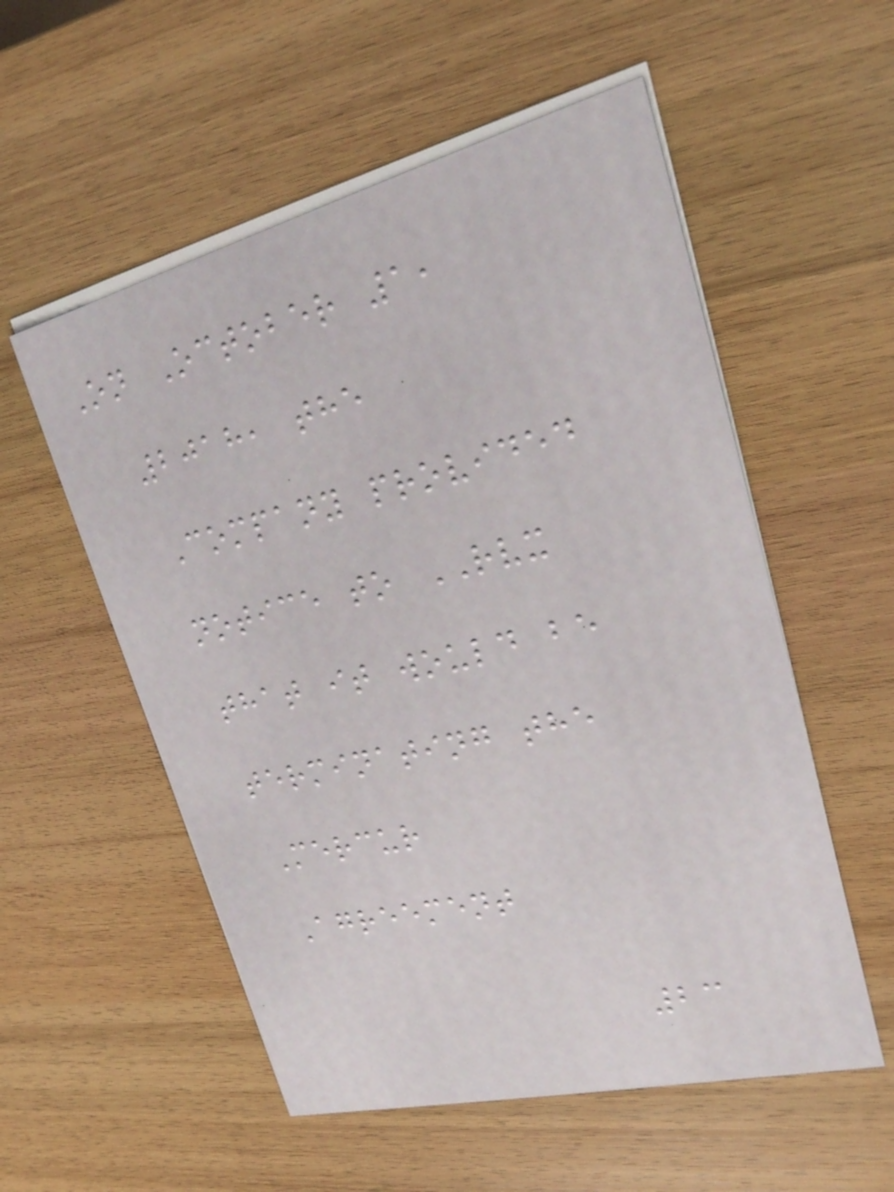On October 1,
2018, the
Company provided
notice to RVX
that it would be
terminating the
Mercur
Agreement
23
